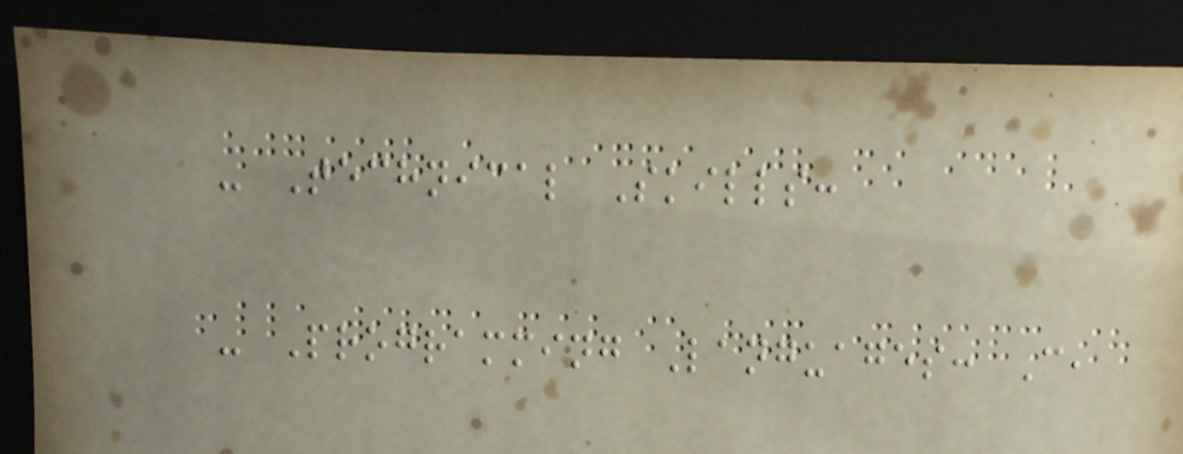- Technical Skills:
- Programming Languages: C,
